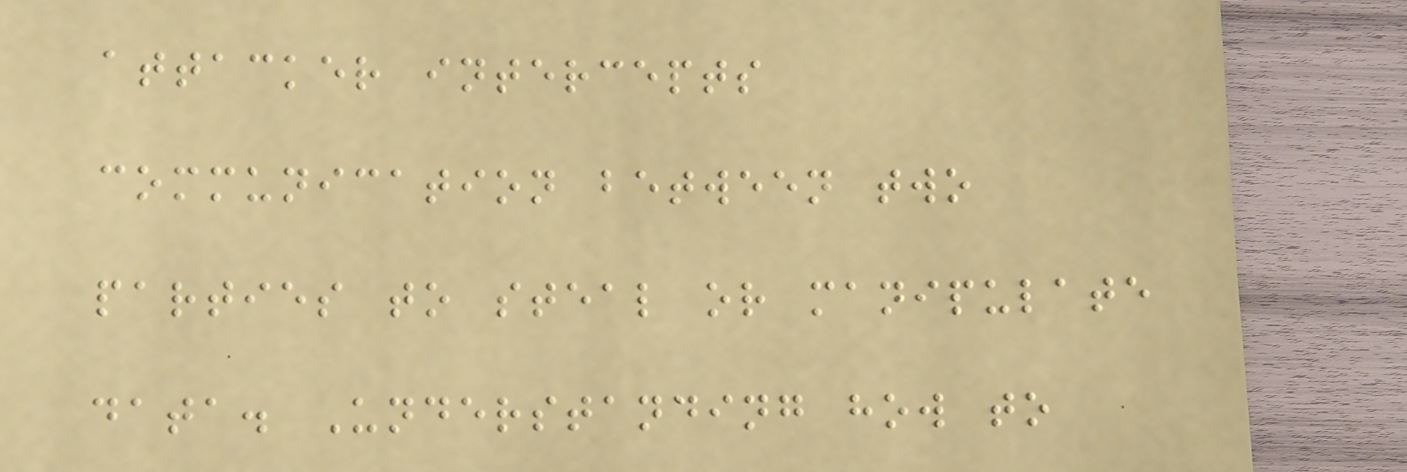attacker intercepts
communication between two
parties to steal or manipulate
data. Understanding how to
